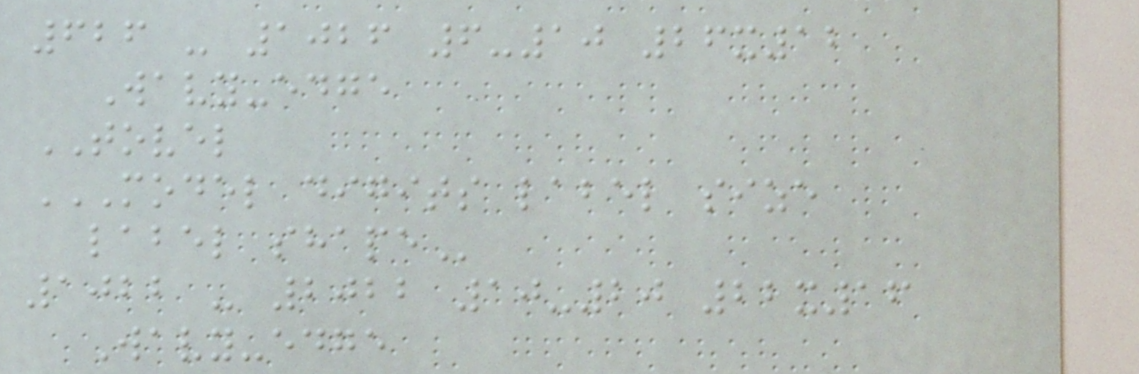626 - 1026 6-10 26x12
Wavy-edge
TOVEL
MODEL DIGITS LABEL SIZE
LABEL SHAPE
1022 - 2022 10-20 22x16
Wavy-edge
